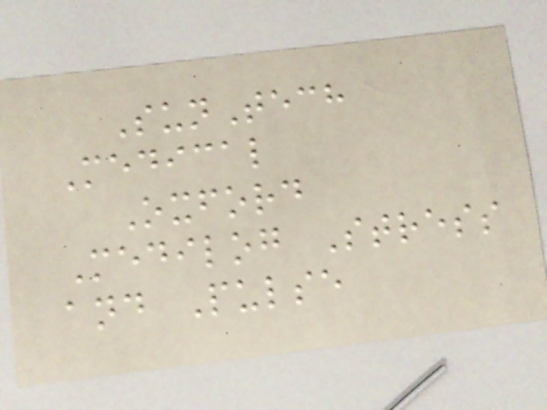SunTech
Medical
Oxford
Medilog Stress
and Pulse
